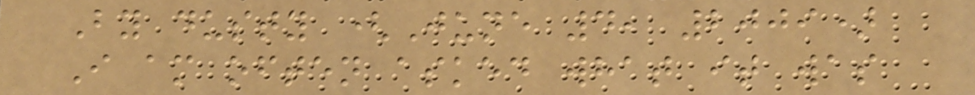By dusty (June 4, 2009)
I am often asked what it was
